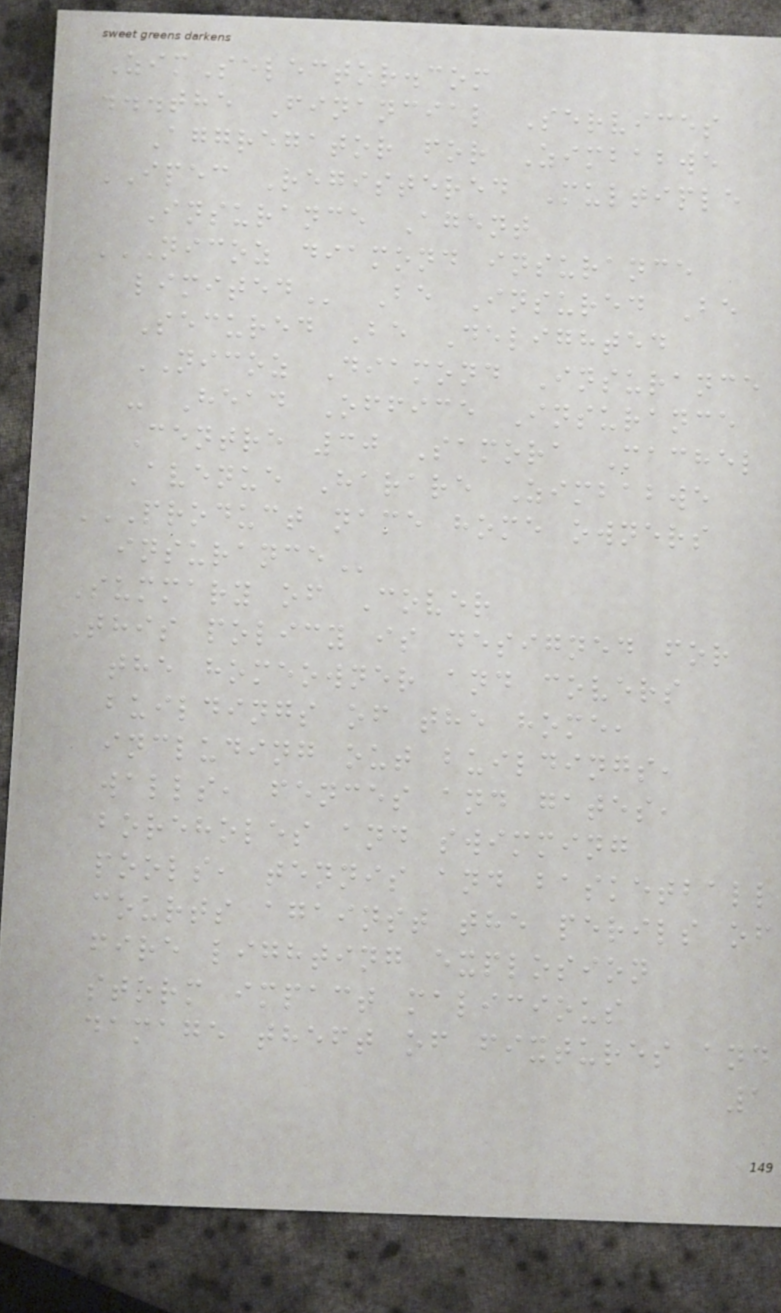ZimSelector.com
...the Financial Services
Aggregator for Zimbabwe
IPEC Registered Multiple
Insurance Agent
NICOZ DIAMOND INSURANCE
LIMITED Be Insured Be
Secured Be Delighted
NICOZ Diamond Insurance
- Head Office Insurance
Centre 30 Samora Machel
Avenue Harare Zimbabwe
PRODUCT NAME HOME OWNERS
INSURANCE
Summary of Cover
This policy is designed for
the homeowner and covers
buildings of the home,
including out buildings,
walls, fences and gates,
boreholes and swimming
pools, tennis and basketball
courts against the perils of
fire lighting explosion
storm impact malicious
damage theft of fixtures and
1
